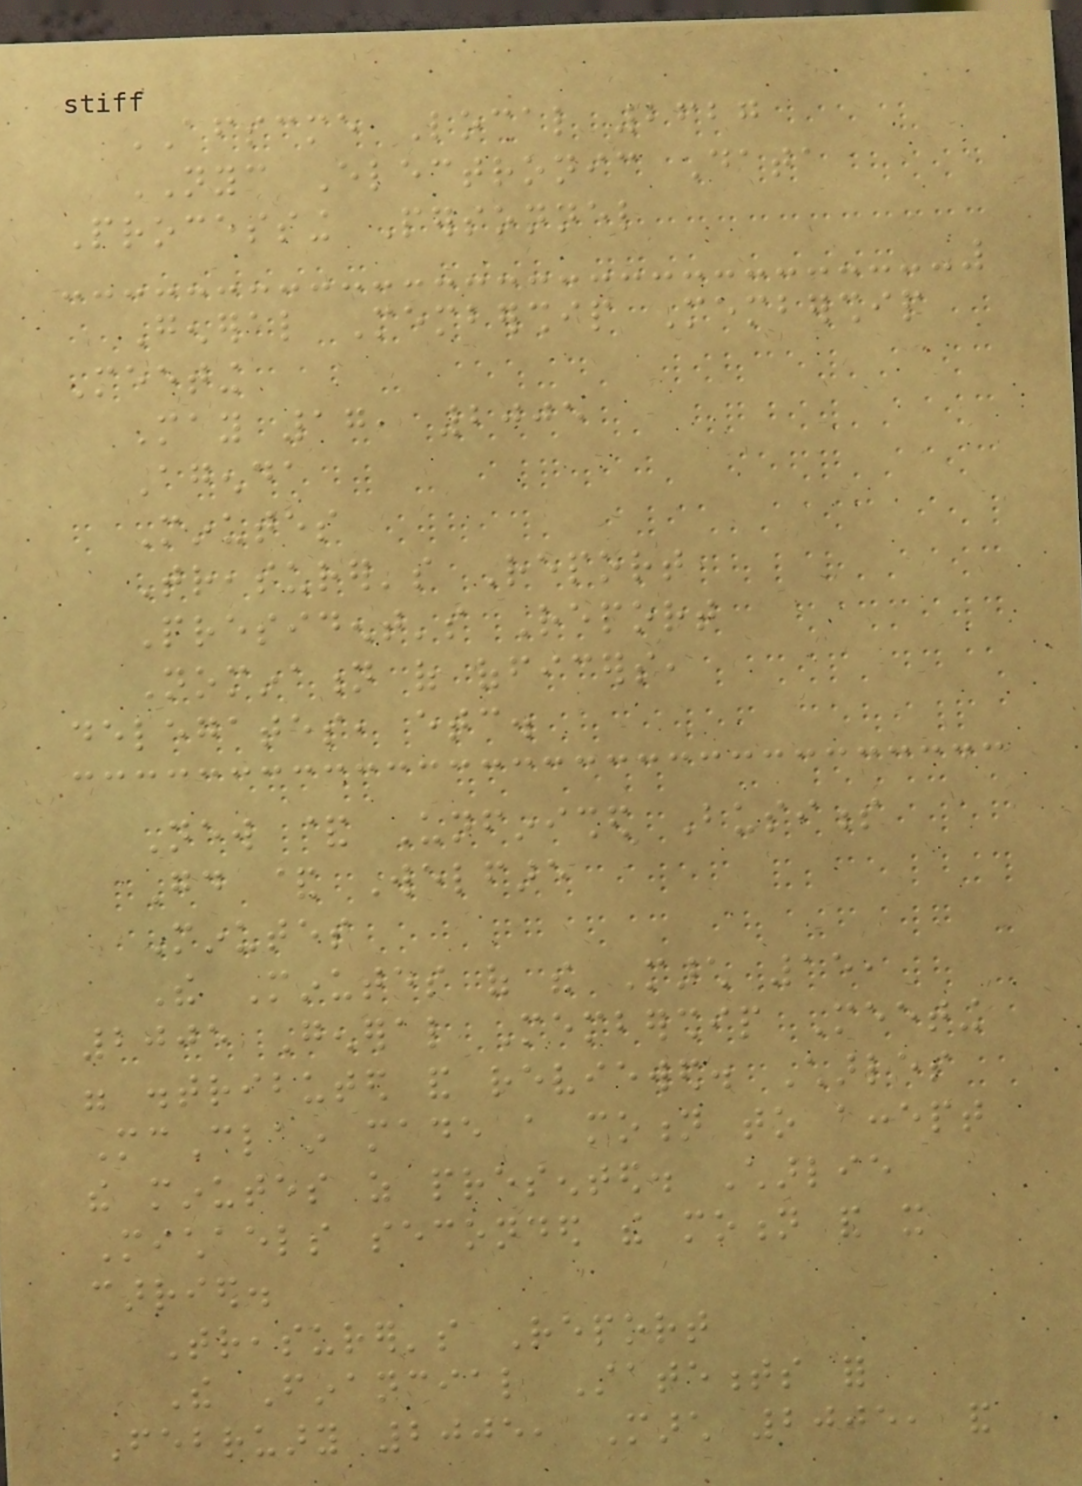AFSCME Local 2627
NYC Electronic Data
Processing Personnel
General Membership Membership
Meeting
May 17, 2005
Agenda
Minutes
Treasurer's Report
President's Report
Nomination of officers,
delegates, etc.
New & Unfinished Business
Good & Welfare
Minutes
The Minutes of the March 15,
2005 General Membership Meeting
were distributed and reviewed. Charles
McClain made a motion to accept
the minutes as presented. Charlie
Michaels seconded the motion and it
carried.
Treasurer's Report
The Financial Statements for
February 2005, March 2005, and
